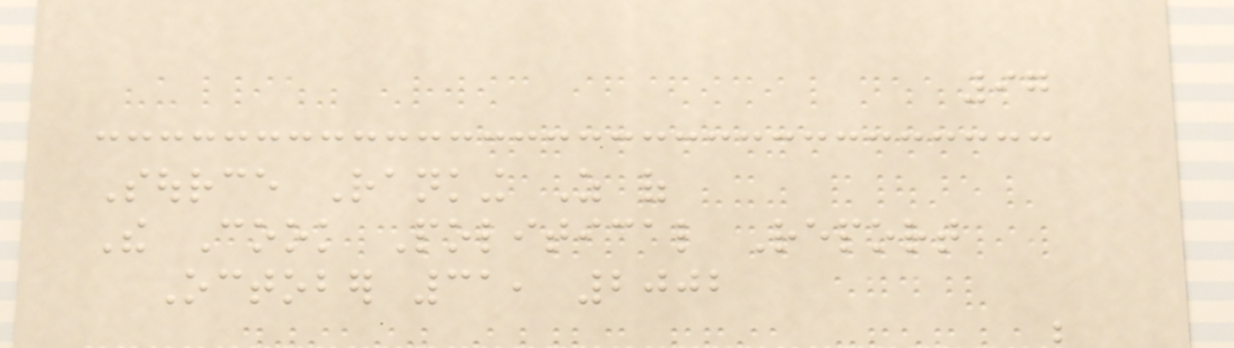97
Source Ranking As of
The Cook Political Report
October 31, 2002
